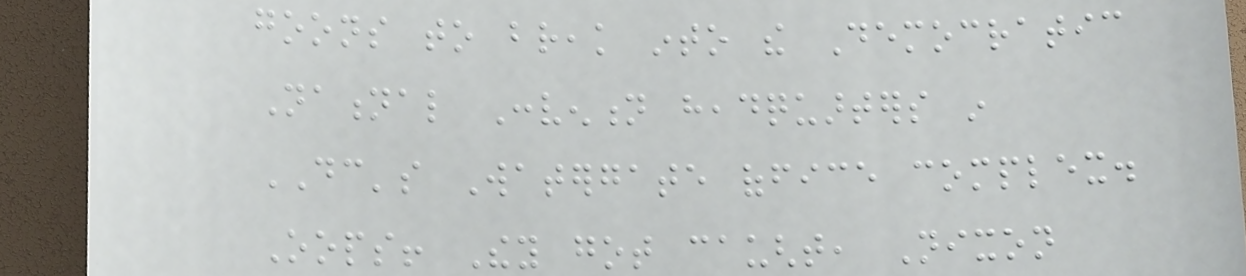goons to break into the Democratic
National Convention headquarters in
DC's Watergate office complex.
Oops! They got caught, Nixon
